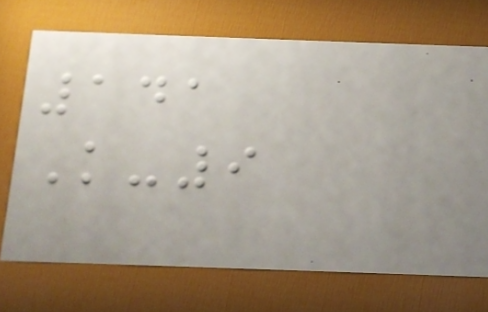141
K-9
